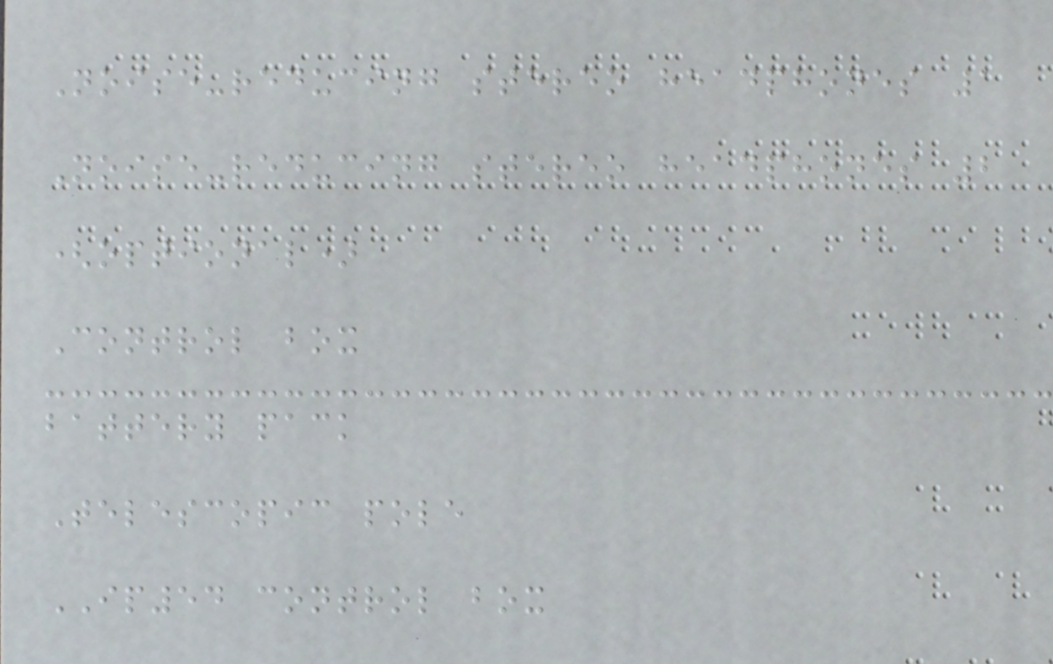Noise-reducing stereo headphones 1
Noise-reducing stereo headphones 2
(optional)
Control box
battery pack
Telescopic pole
IP54 control box
